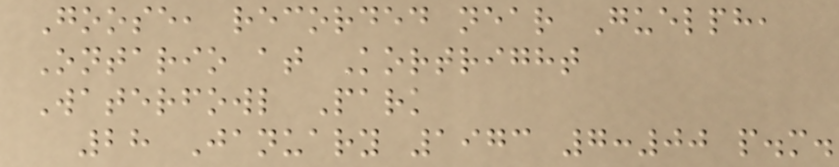Goose, recorded near Guelph,
Ontario at Kortright
Waterfowl Park
28 January 1973 7:00 p.m.
